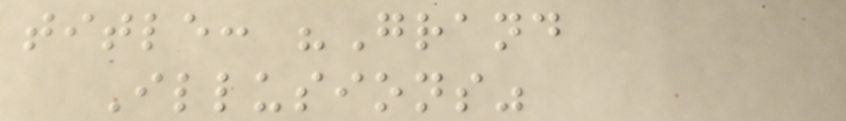title: "Grand
Illusions"
